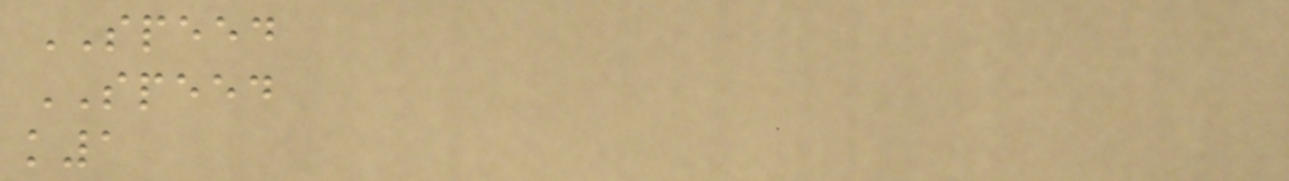SPEED
SPEED
k1
